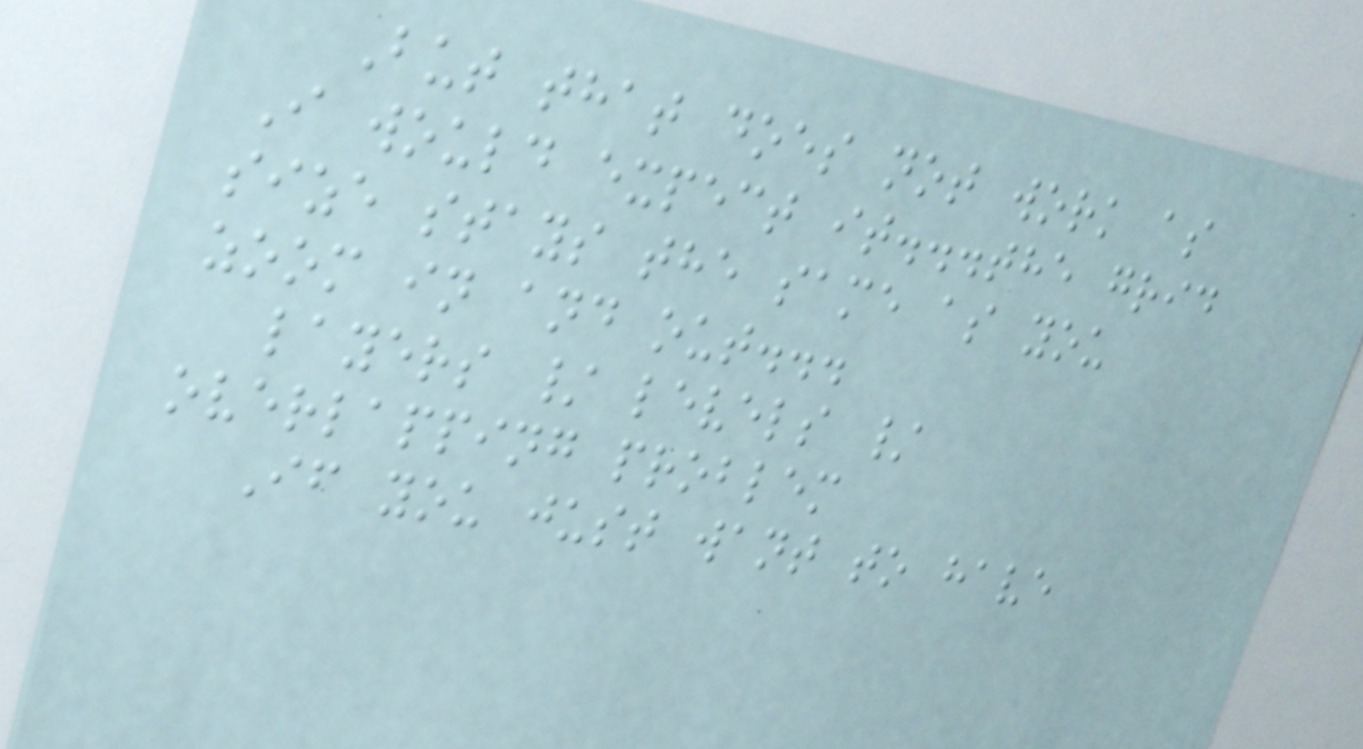But that does not work as
I would expect it...the grid
size stays the same as you
zoom in and out...
layers / levels /
overlapping problem
If you just want to have
